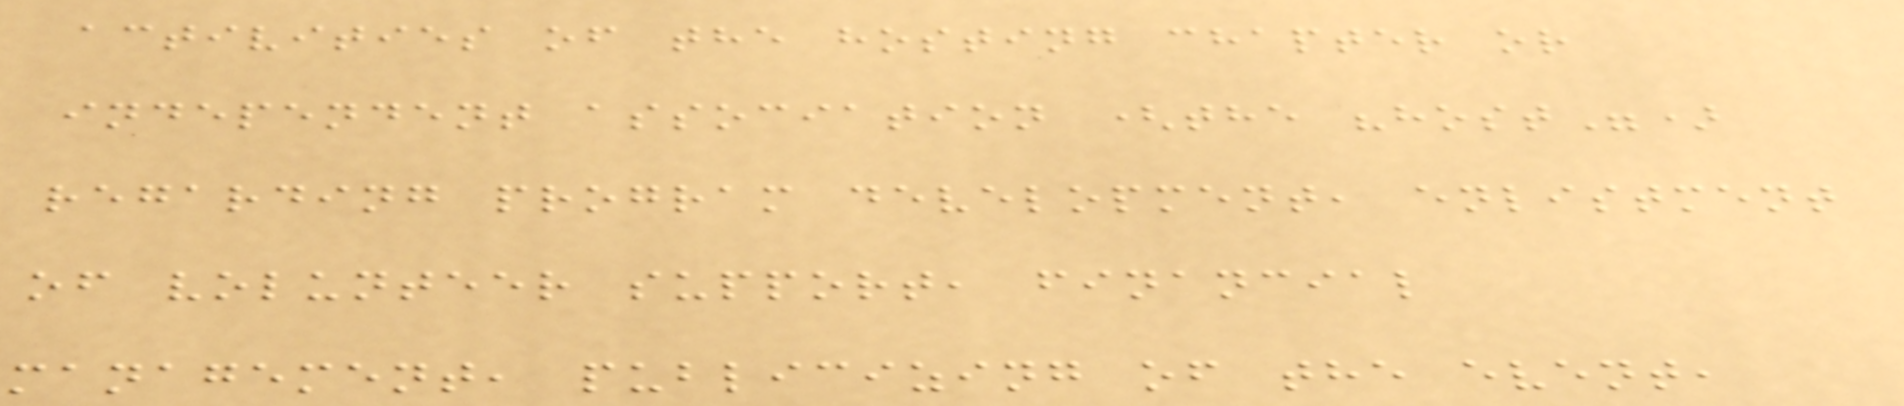activities of the hosting chapter or
independent association (the "host")
regarding program development, enlistment
of volunteer support, financial
management, publicizing of the event,
